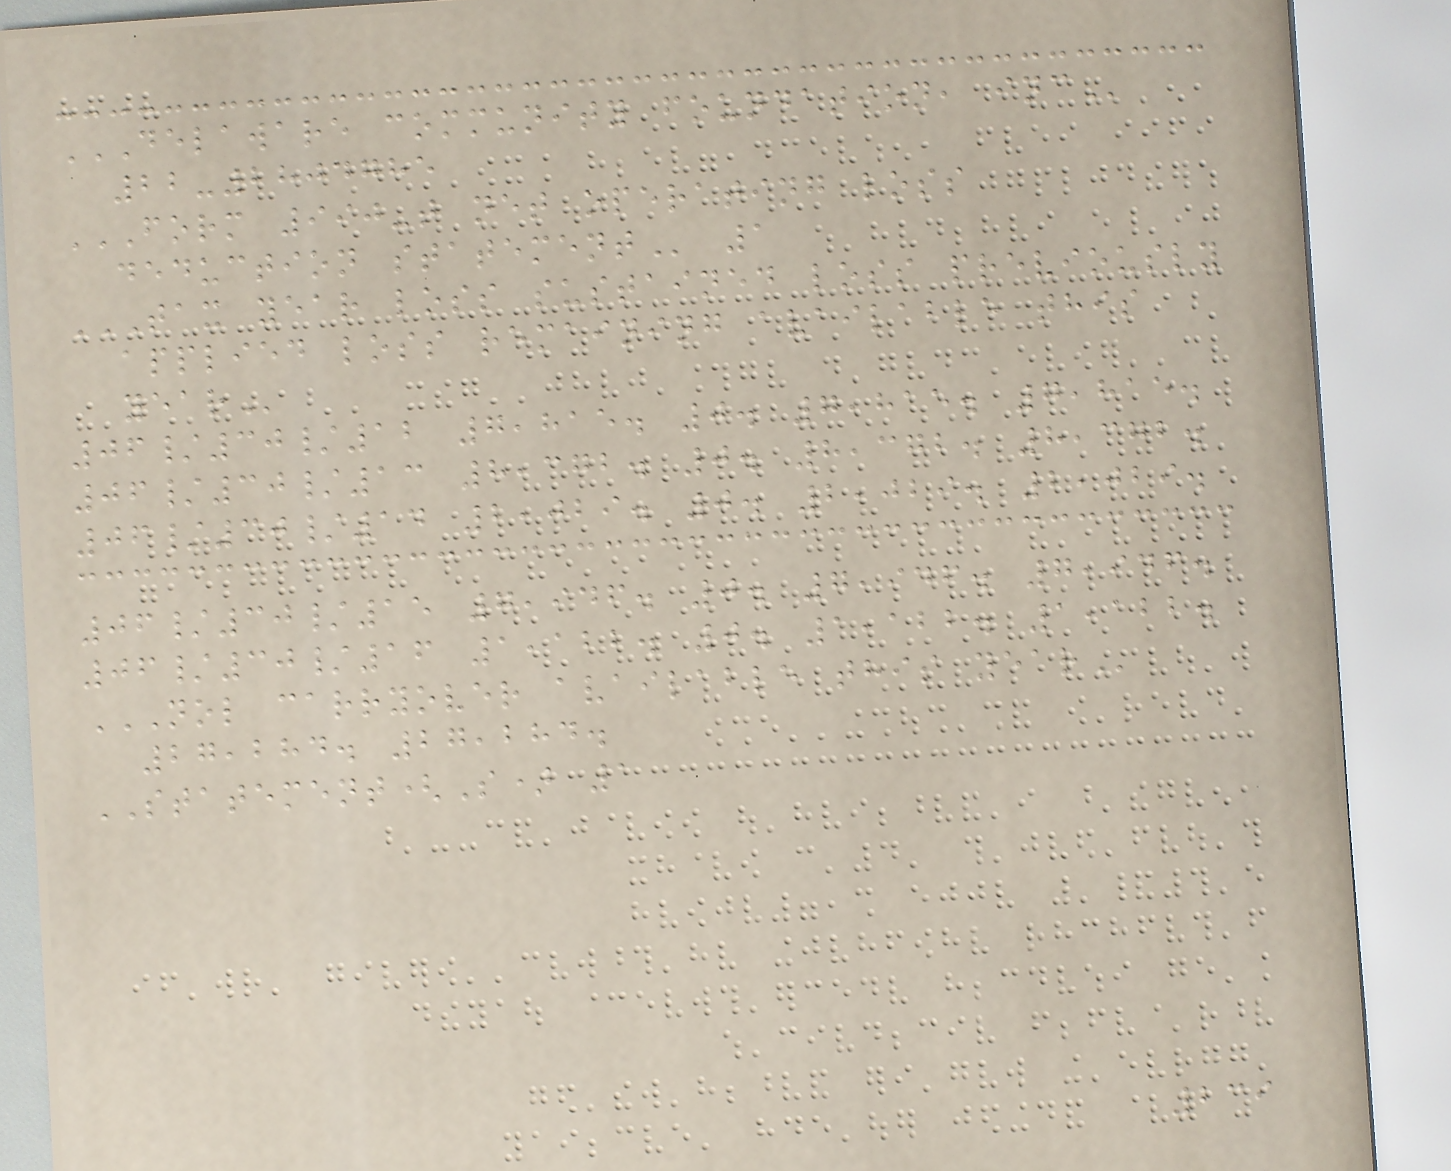DELAWARE COMMUNITY FOUNDATION, INC
22-2804785
FORM 990-T NET OPERATING LOSS
DEDUCTION STATEMENT 1
TAX YEAR LOSS SUSTAINED LOSS PREVIOUSLY
APPLIED LOSS REMAINING AVAILABLE THIS
YEAR
06/30/12 7,815. 0. 7,815. 7,815.
06/30/13 8,372. 0. 8,372. 8,372.
06/30/14 2,029. 0. 2,029. 2,029.
06/30/15 7,946. 0. 7,946. 7,946.
06/30/16 1,122. 0. 1,122. 1,122.
NOL CARRYOVER AVAILABLE THIS YEAR
27,284. 27,284.
STATEMENT(S) 1
239
